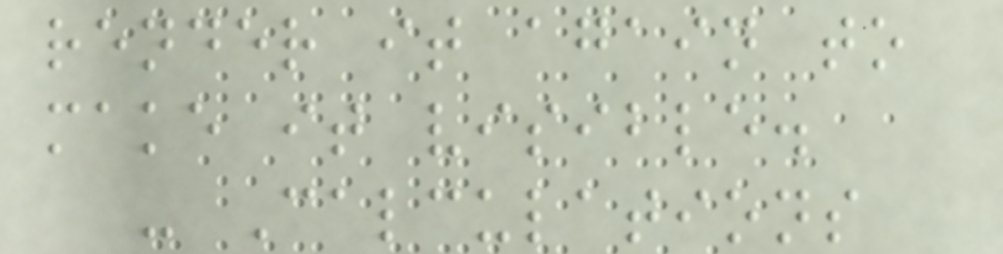render it again to
make it visible.
- Calculations
